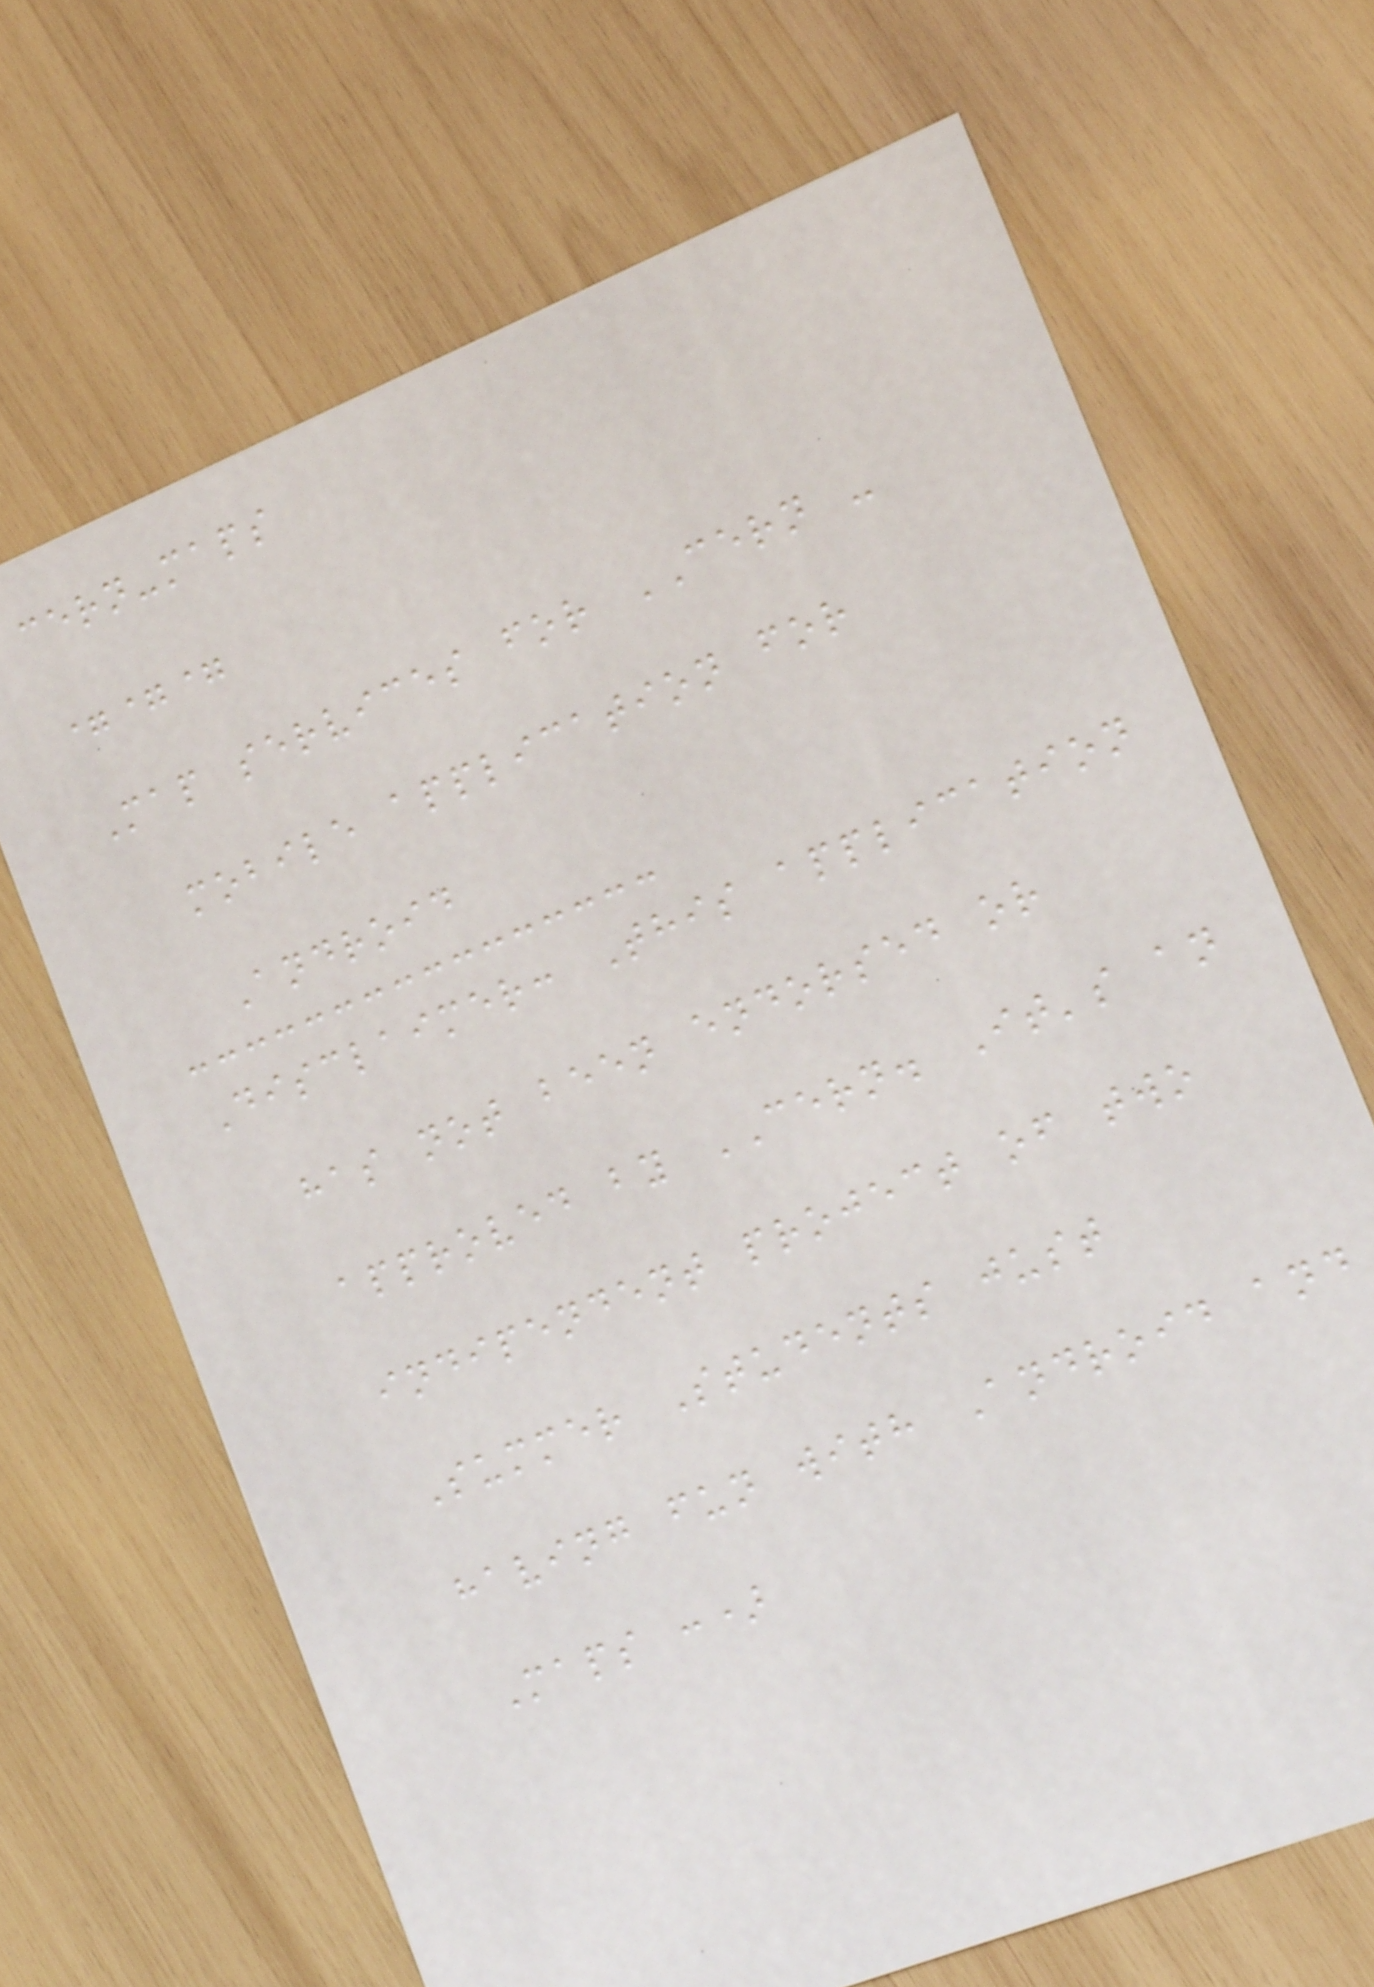cern-maps
===
Map services for CERN -
mobile application for
Android
Disclaimer: This application
has not been endorsed or
approved by CERN. It's an
indipendent project of two
Summer Students just
having fun with Android and
Maps :)
